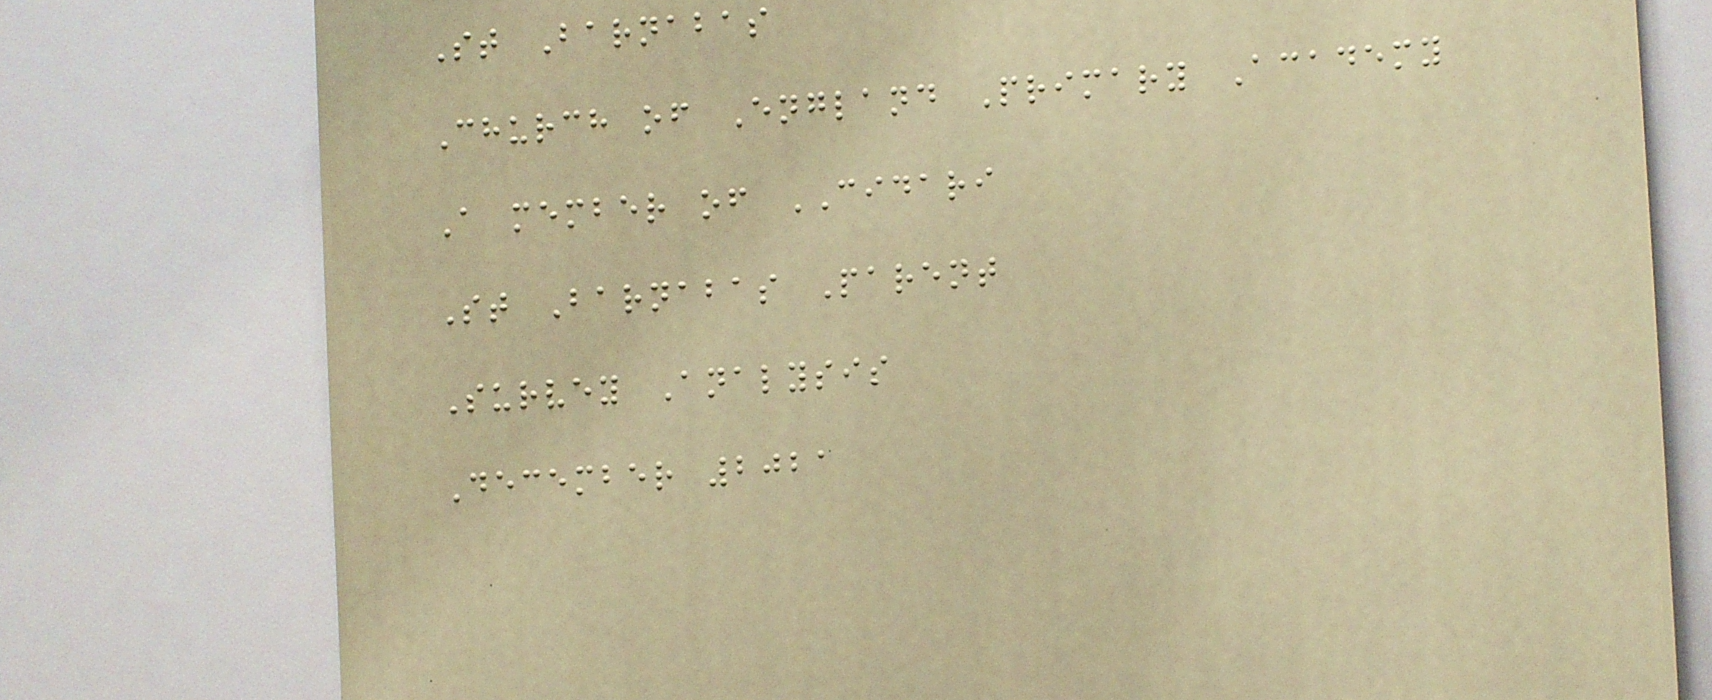St Barnabas
Church of England Primary Academy
A member of CIDARI
St Barnabas Parent
Survey Analysis
December 2021
